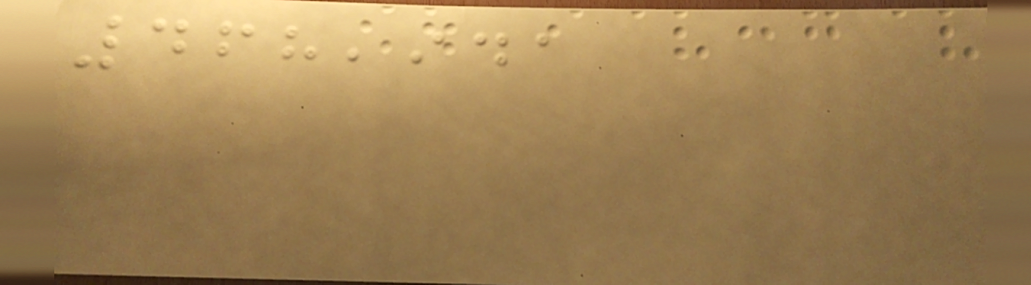468,941
